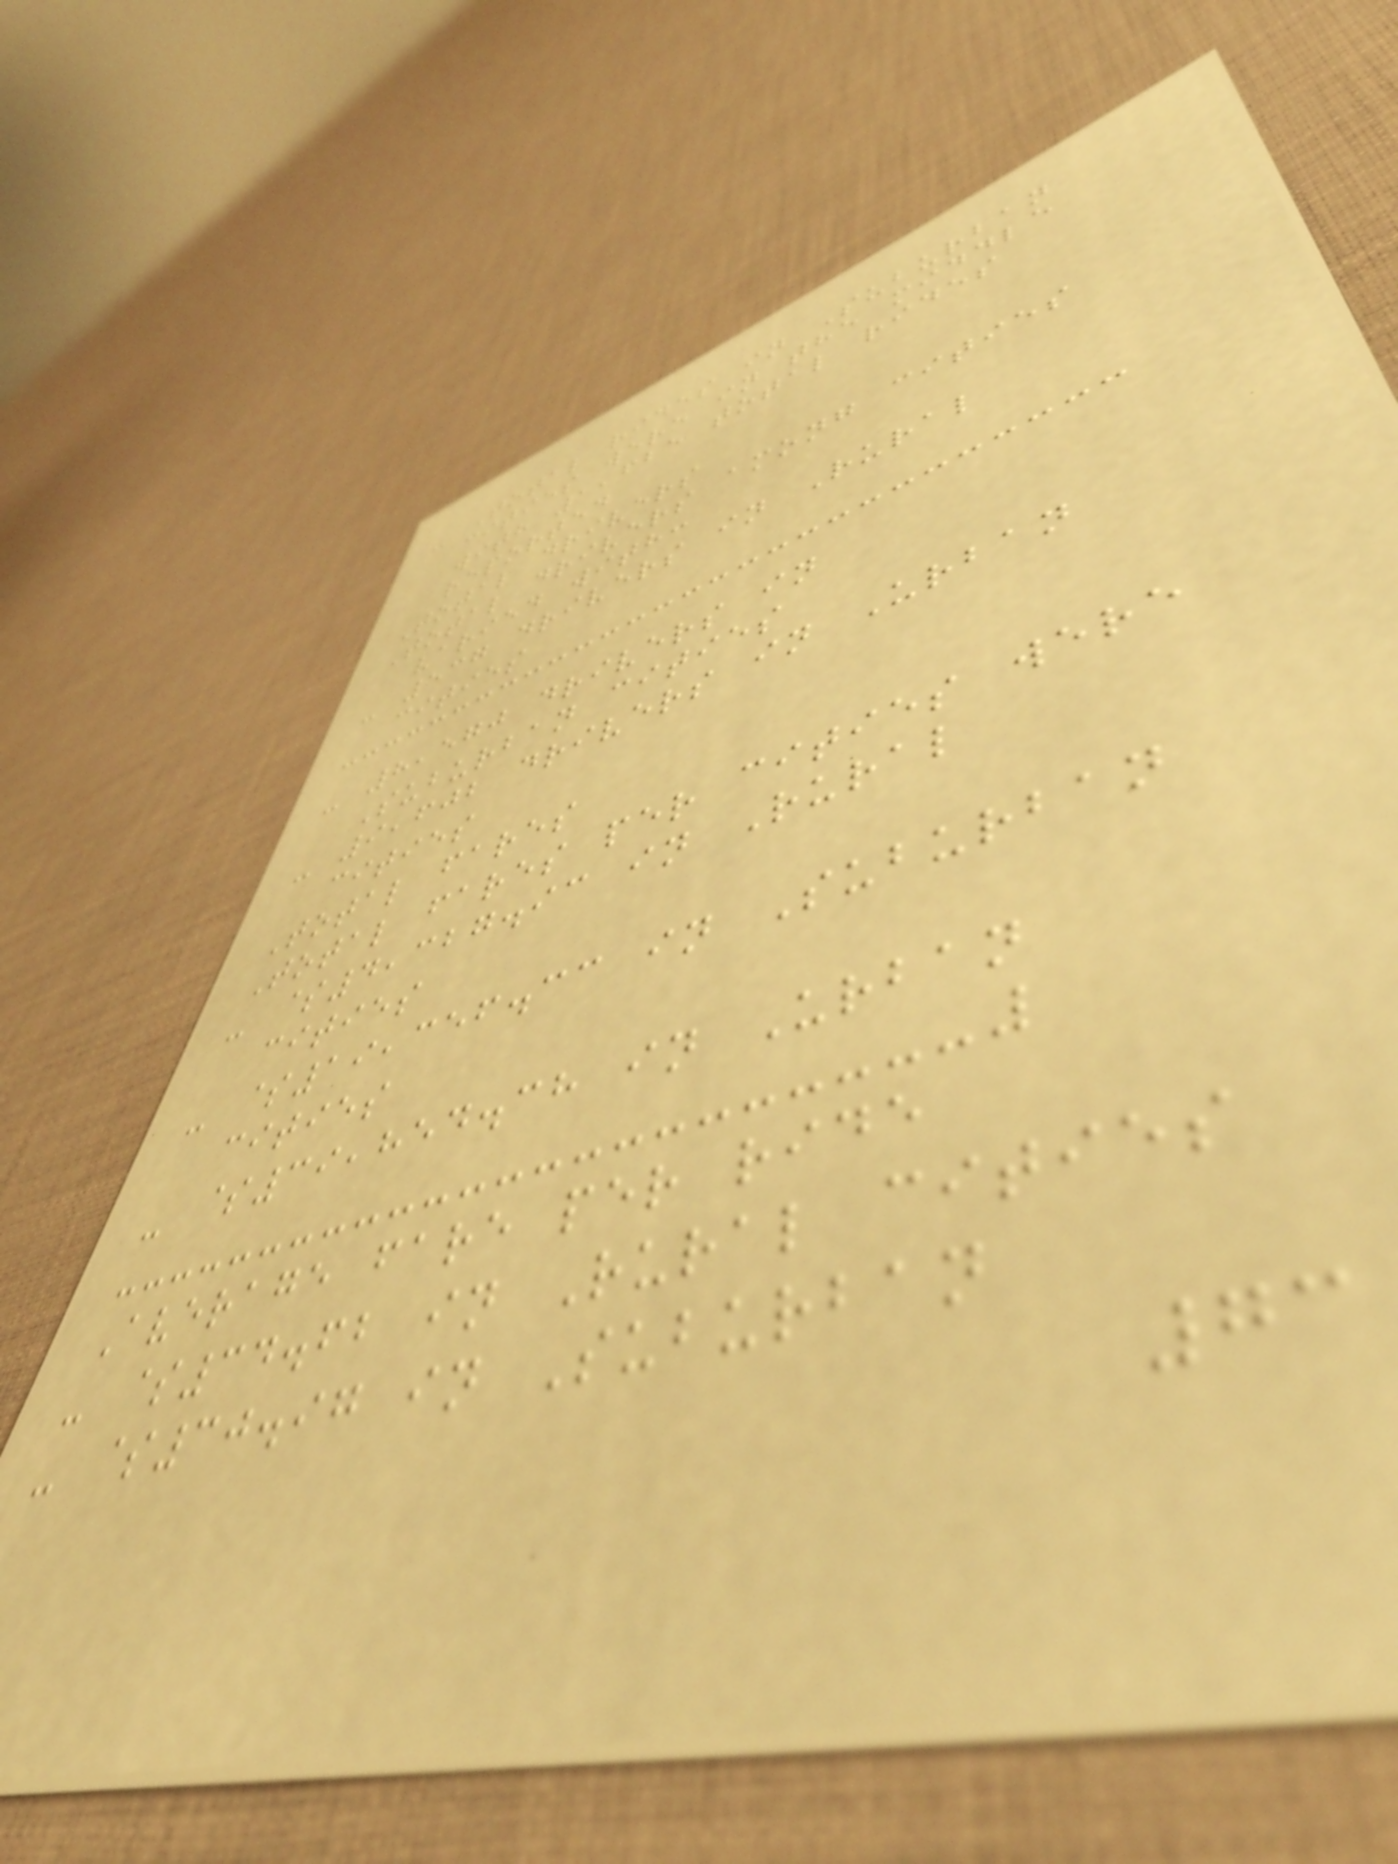- Total rides in Suburban
cities were in the middle
with 1,625 total rides
reported
Total drivers
Total drivers among cities
varied with:
- 537 drivers in Rural
cities
- 8,570 drivers in
Suburban cities
- 9,602 drivers in Urban
cities
Total fares
Total fares per cities were
- $4,327.93 in Rural
cities
- $19,356.33 in Suburban
cities
- $39,854.38 in Urban
Average fare per ride
- $34.62 in Rural cities
- $30.97 in Suburban
73
